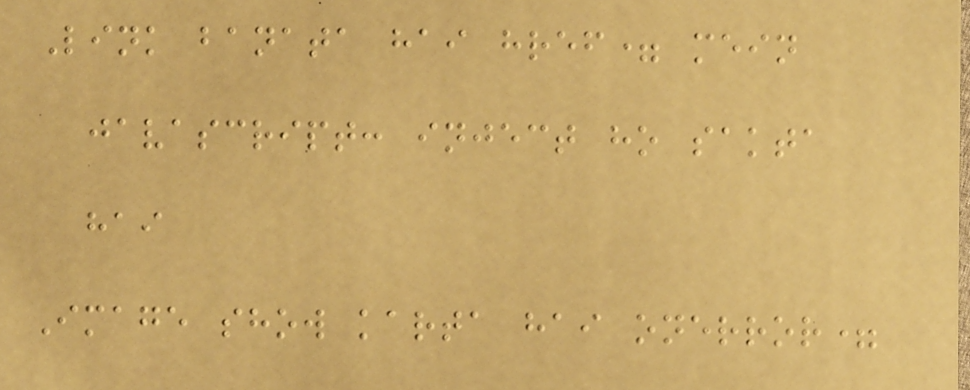Link banata hai href= mein
javascript: inject ho sakta
hai
Image show karta hai onerror=
